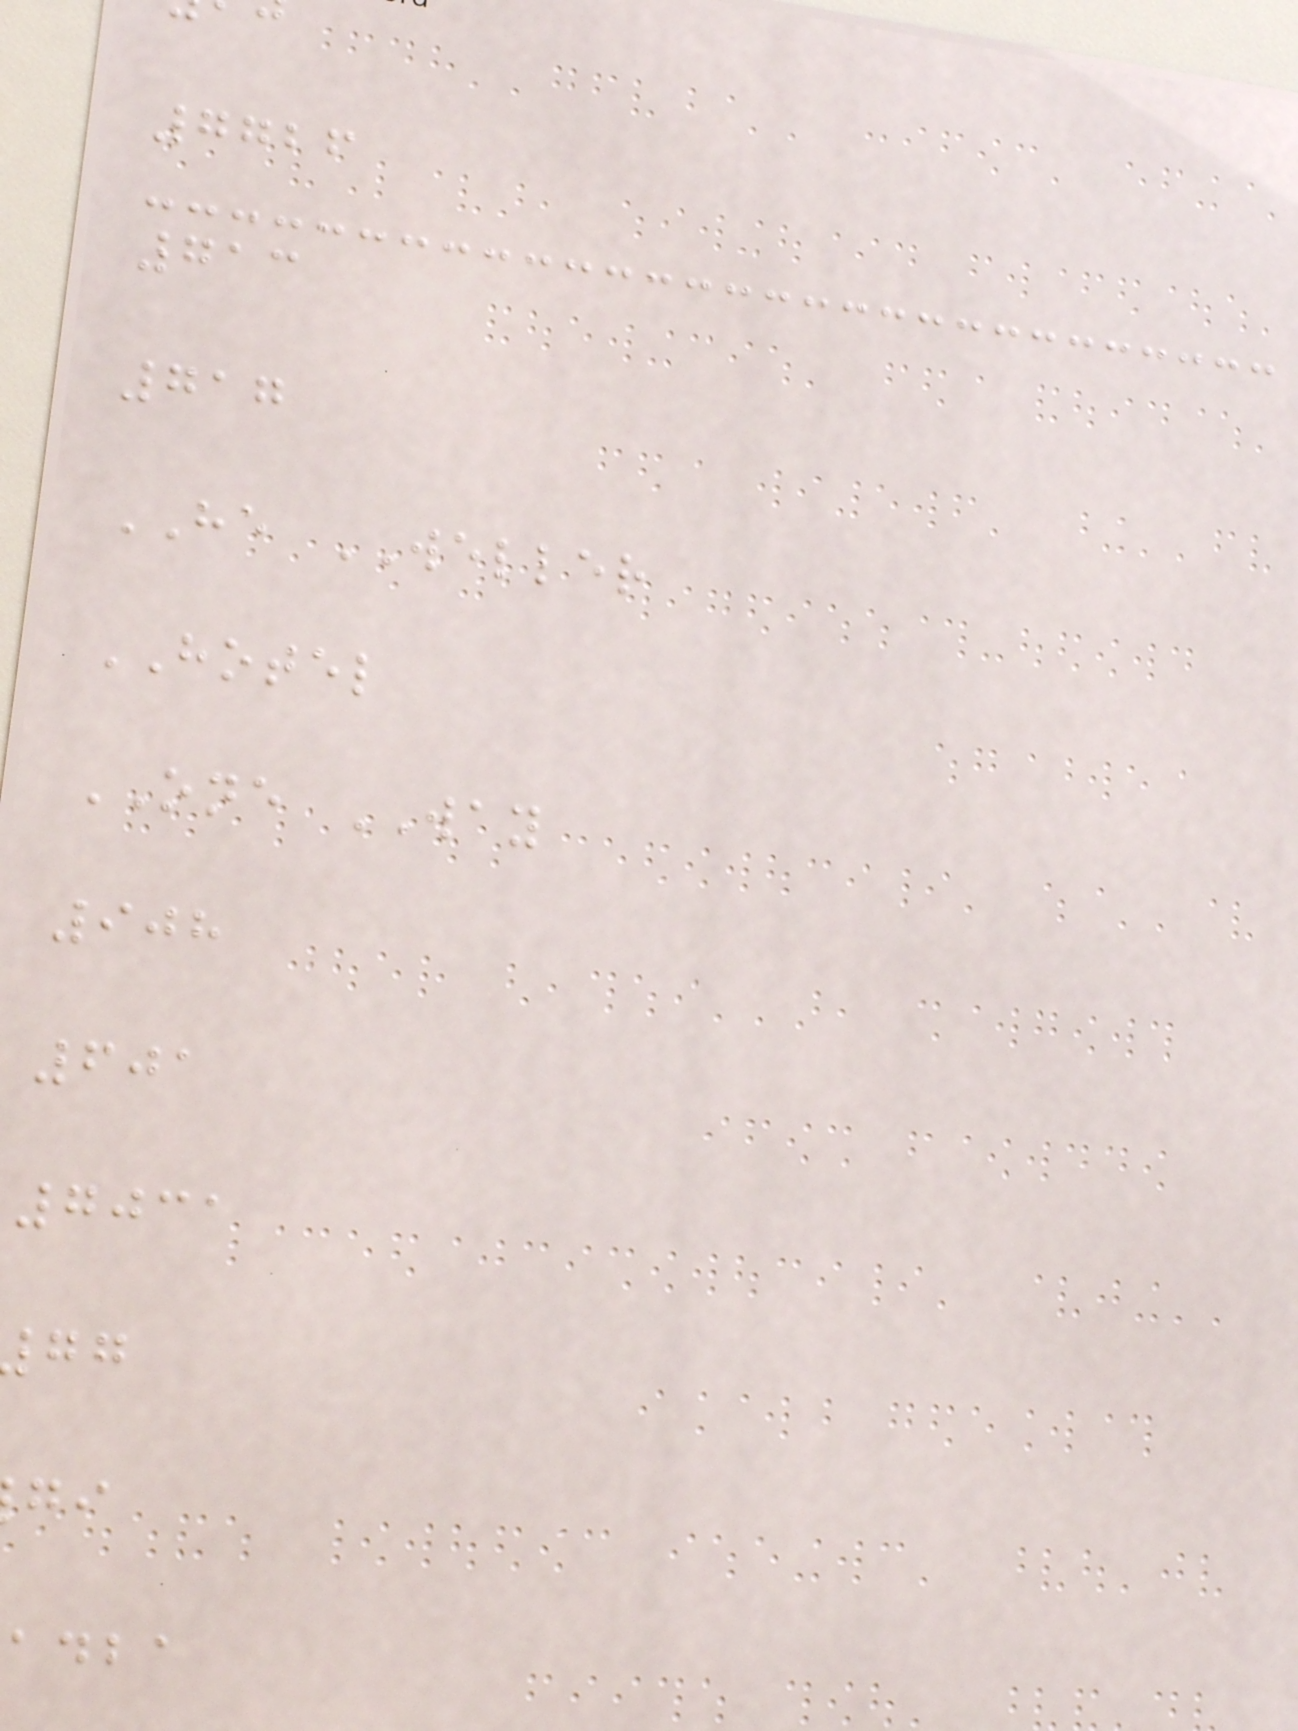7726
713
717
HE WELLER
HOTEL
ONE WAY
908
601
7031
adba
